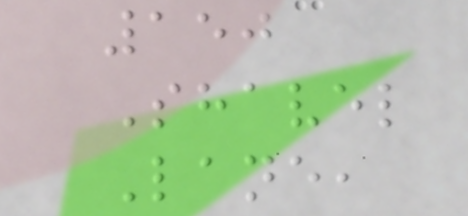150
Shavel
Lane,
